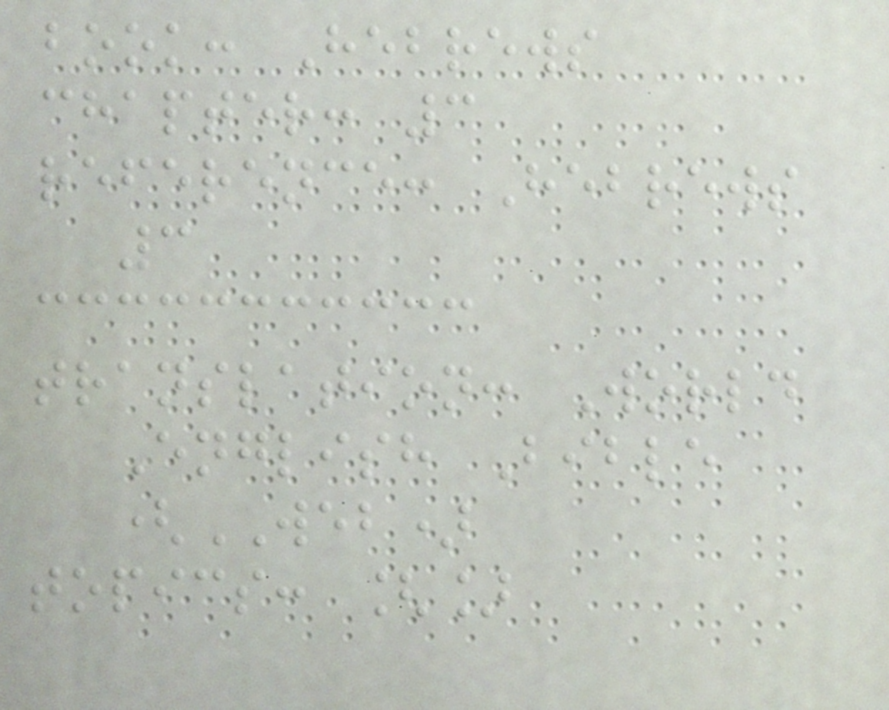book: Hebrews
chapter: 3
reference: Hebrews
3
translation: World
English Bible
(WEB)
topics: []
